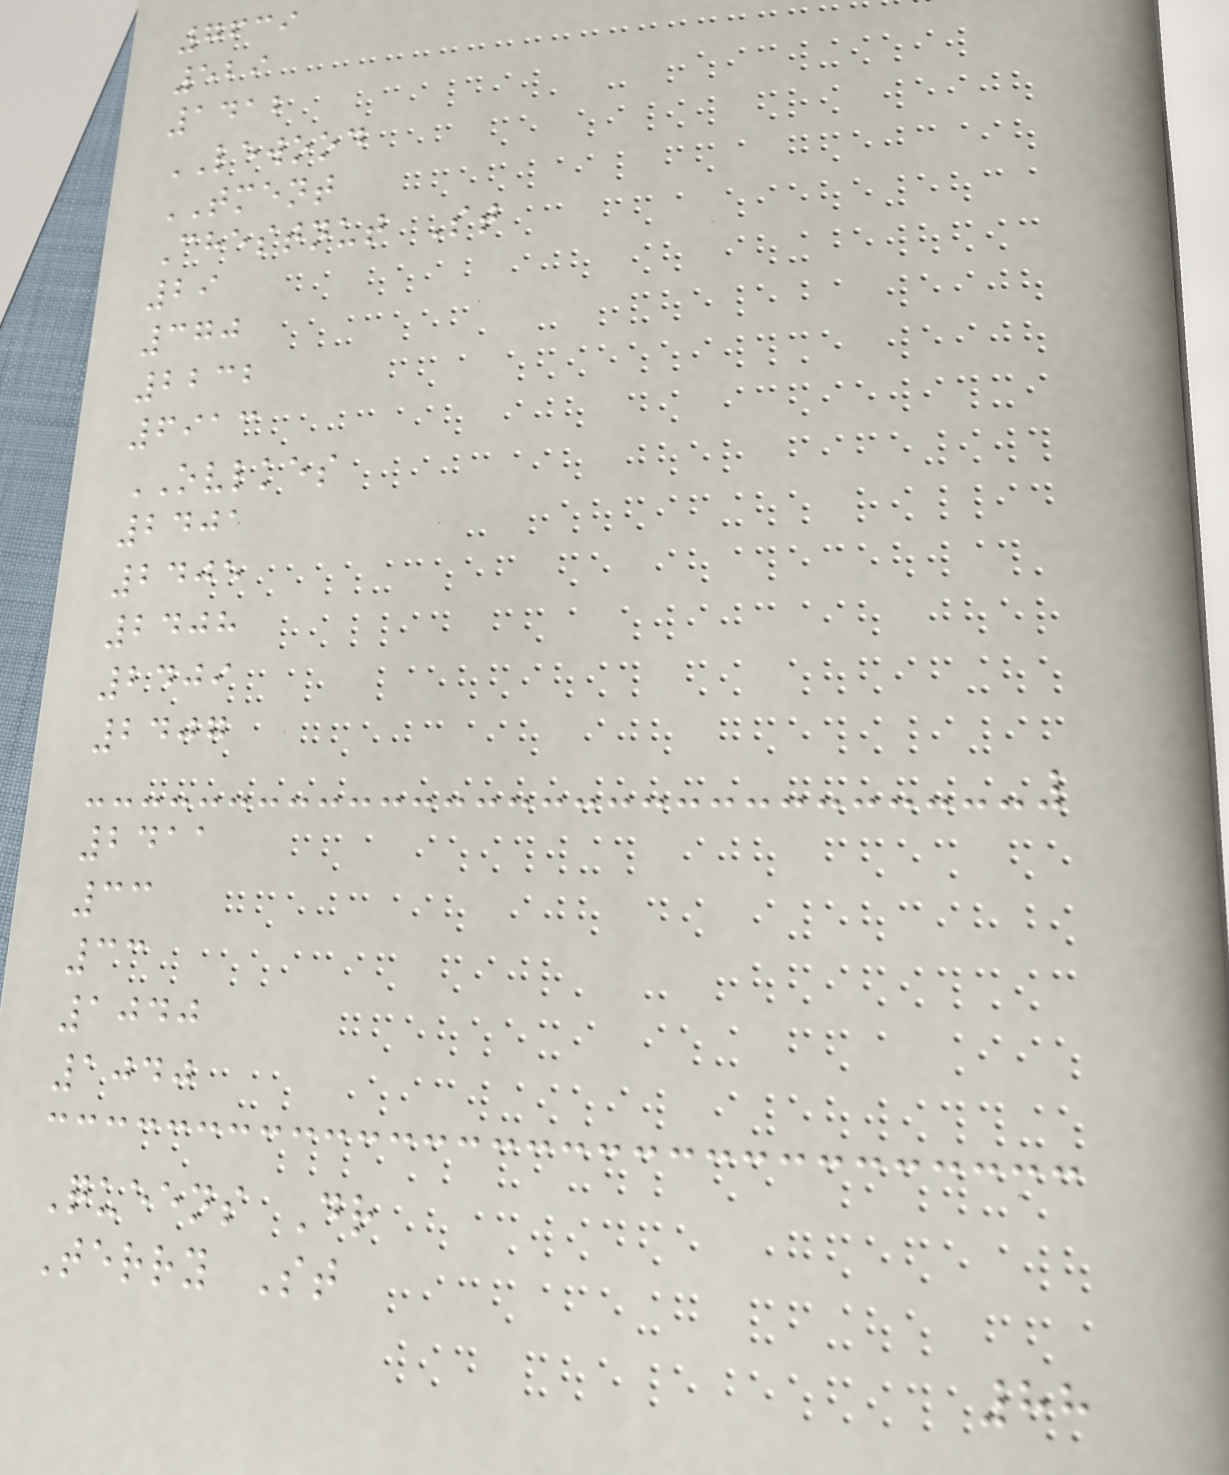7639
529
1412
LEWOOD
TMENT
Chestnut St
29
370
2232
6913
OVLKES
2401
2405
2408
2409
2407
2411
33
33
1040
1040
Queens Dr
Terry St
88
